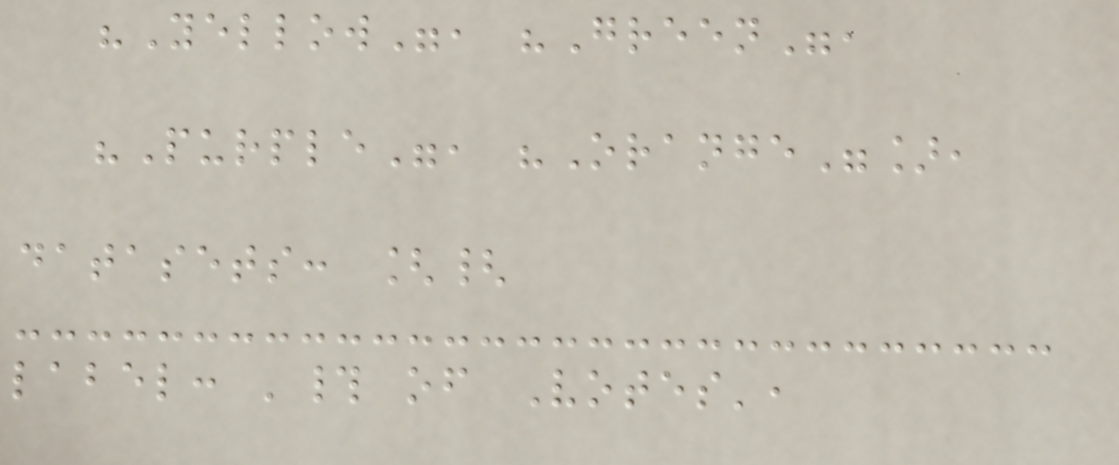"Yellow", "Green",
"Purple", "Orange"],
datasets: [{
label: '# of Votes',
